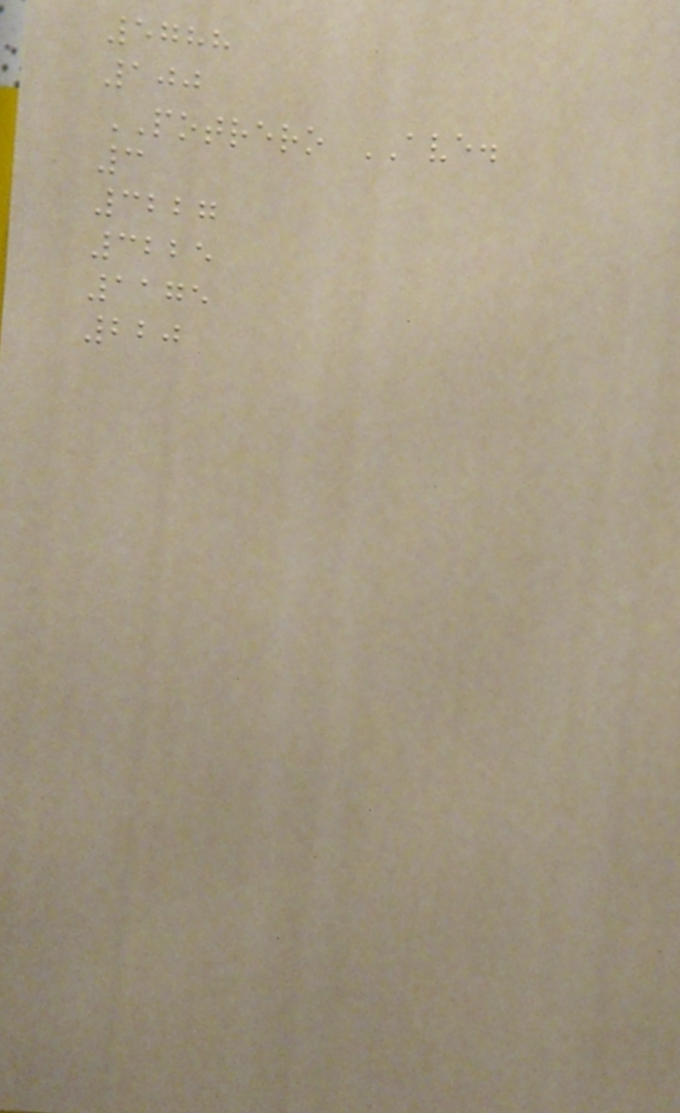5788
100
POTRERO AVE.
3
3227
3225
1175
220
